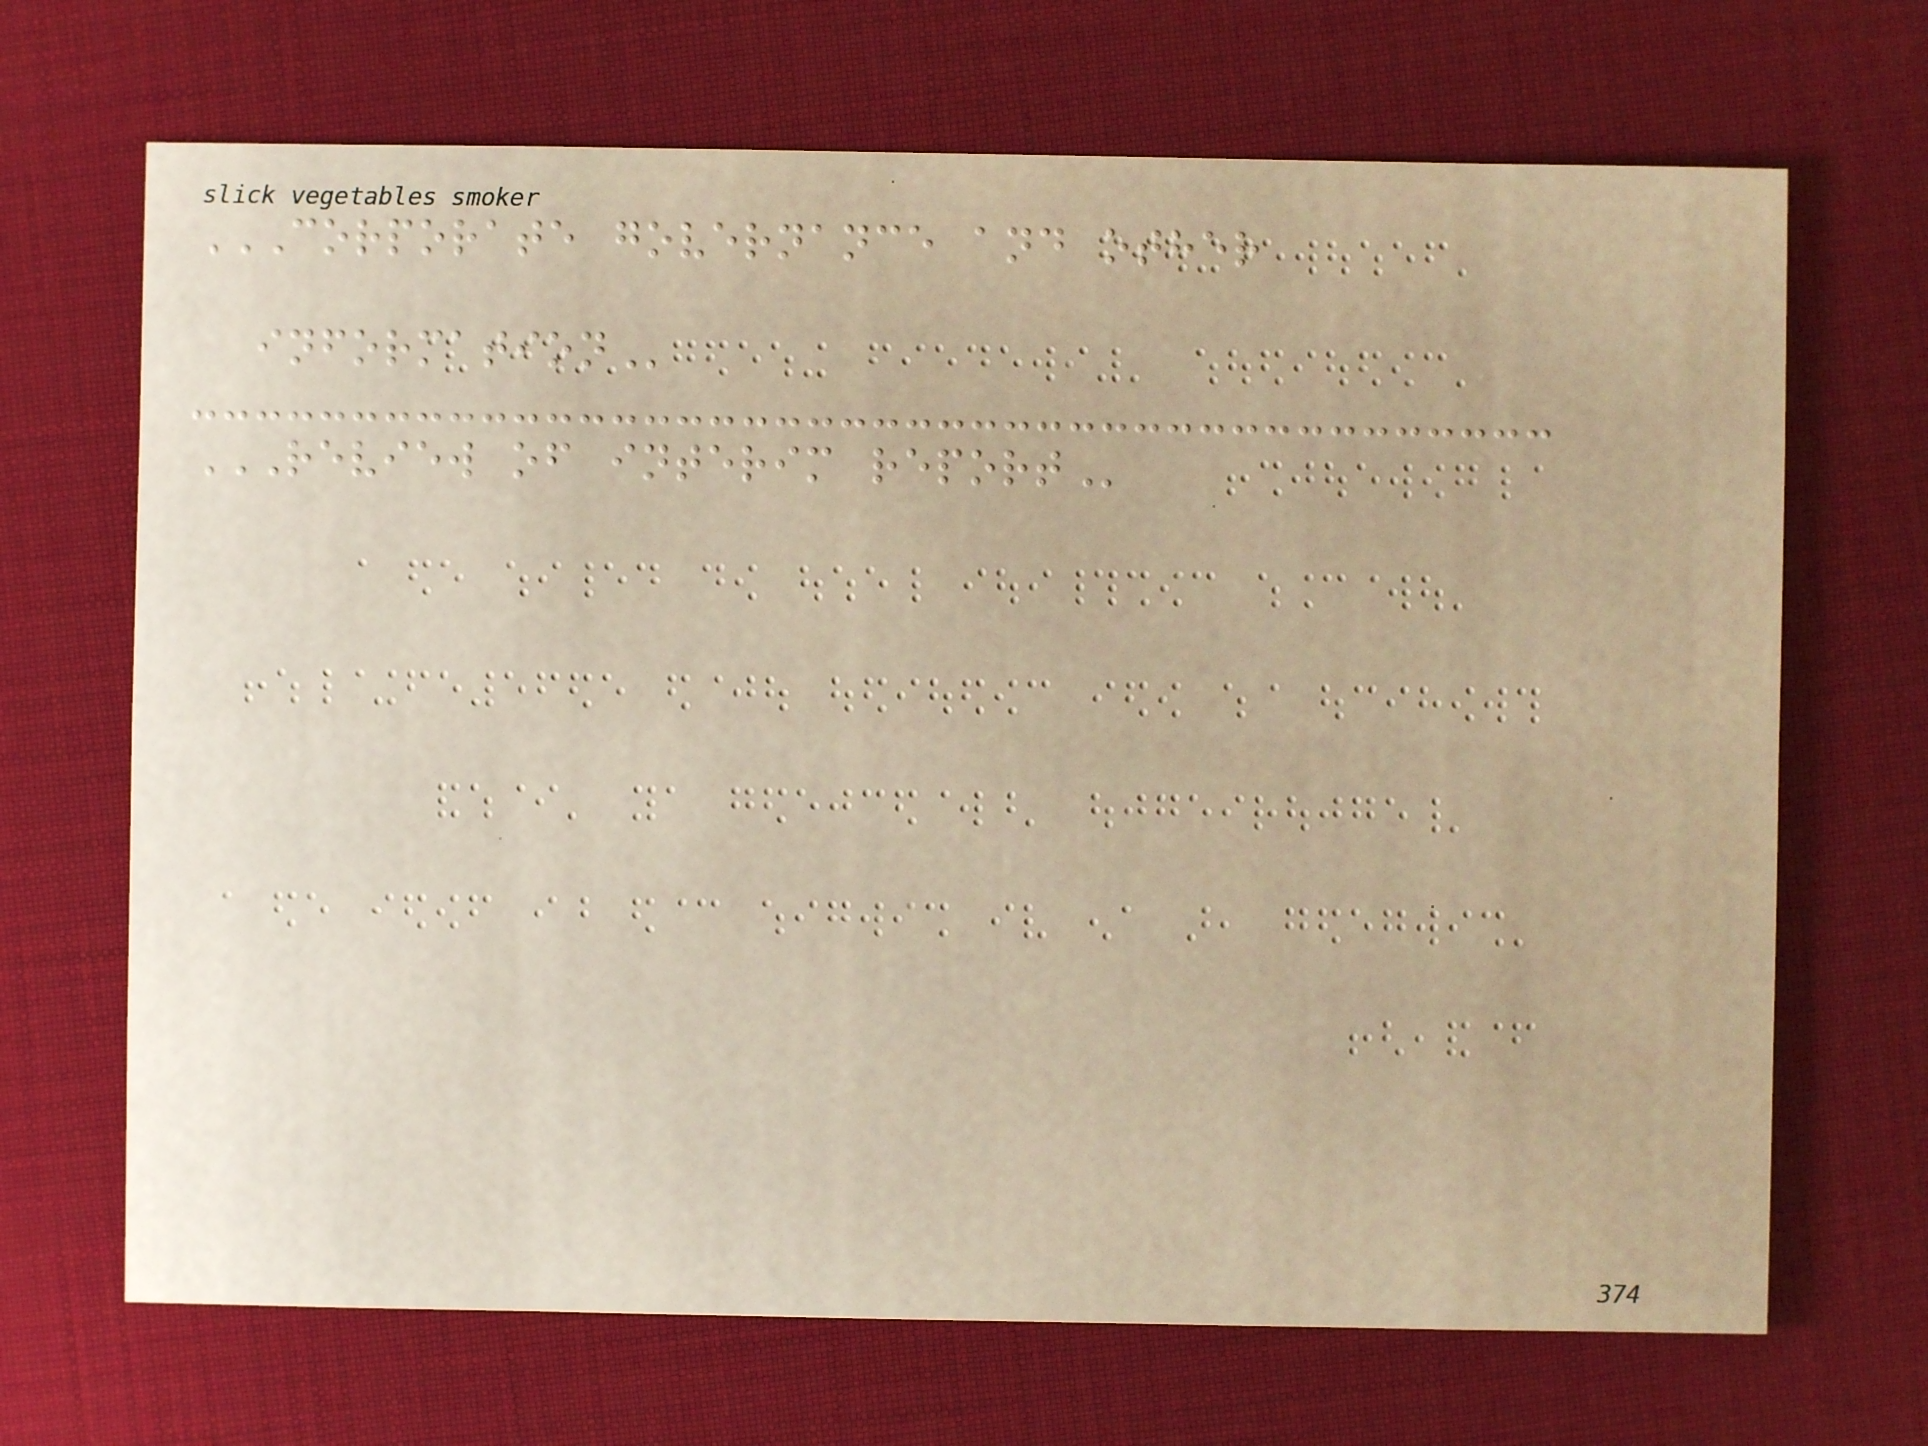CORPORATE GOVERNANCE AND OTHER
INFORMATION
REVIEW OF INTERIM REPORT
